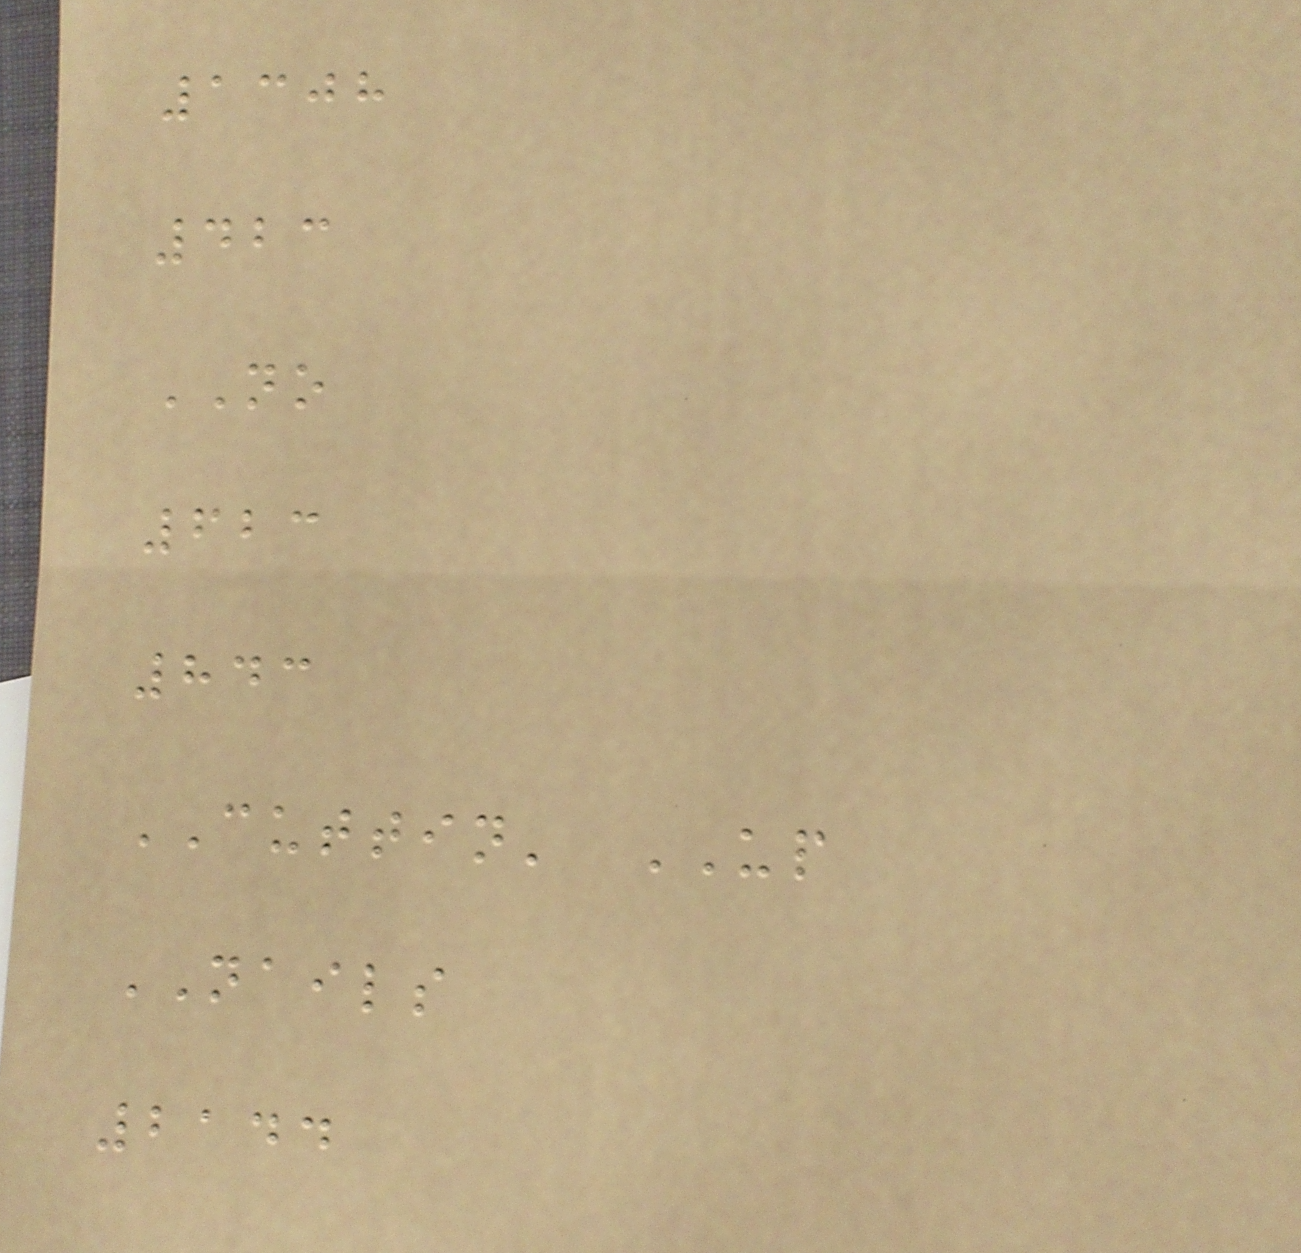1308
423
NO
623
843
CUTTIN' UP
NAILS
2144
